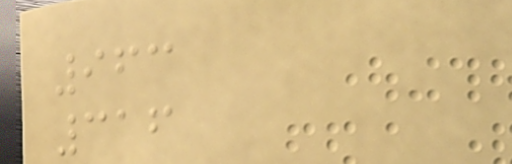963
316
